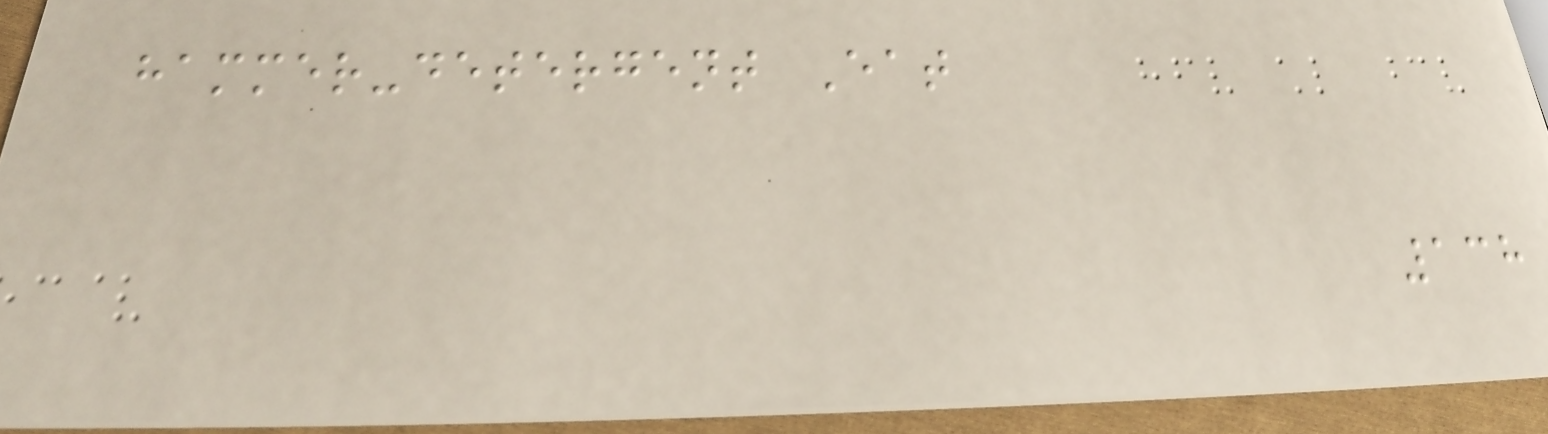hammer-detergent Eat
138
